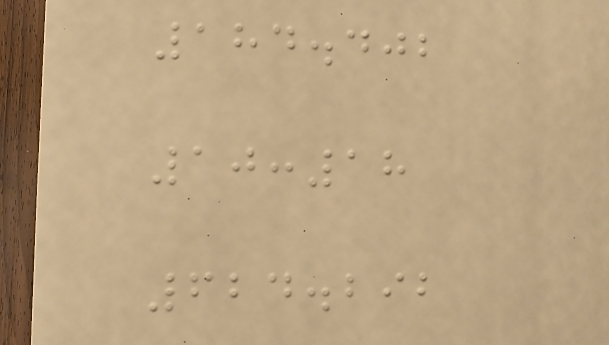184.402
10:18
624.292
